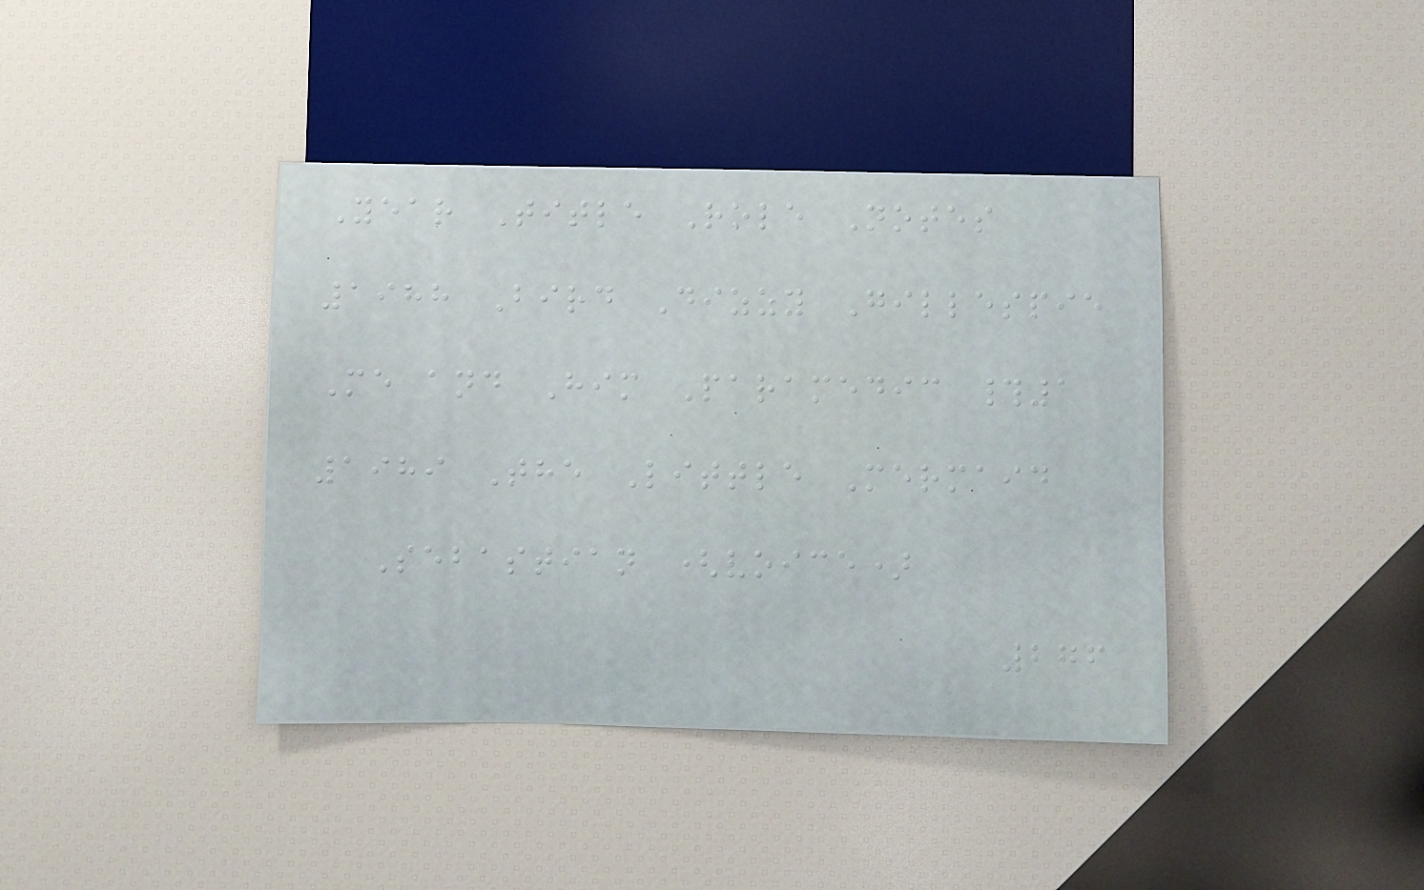Year Title Role Notes
1988 Bird Dizzy Gillespie
Me and Him Paramedic #1
1989 The Little Mermaid
Sebastian (voice)
276
